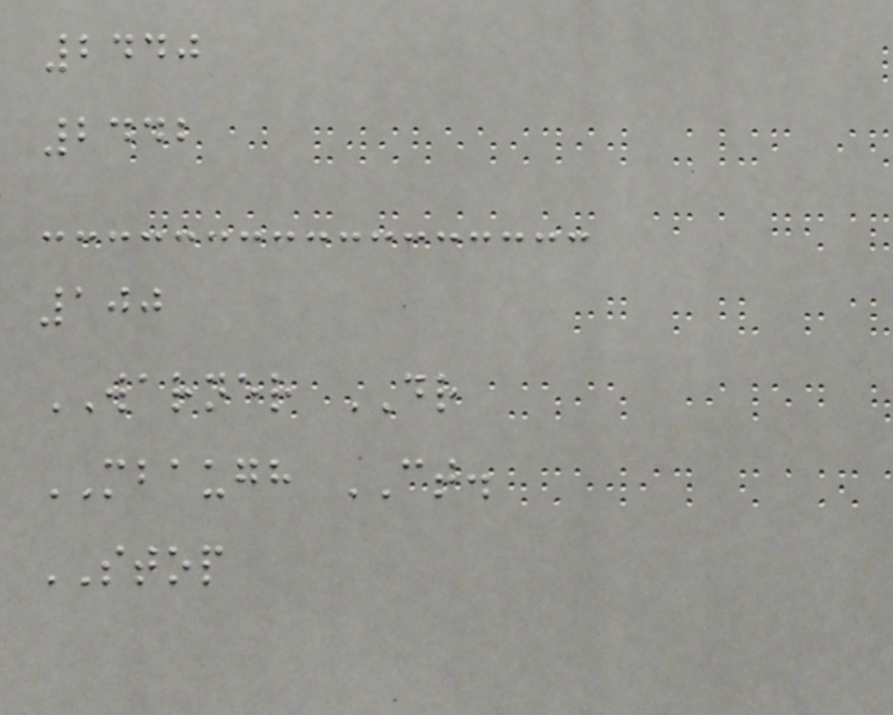2440
2442
100
WARNER DR
MBAUGH CT.
STOP
